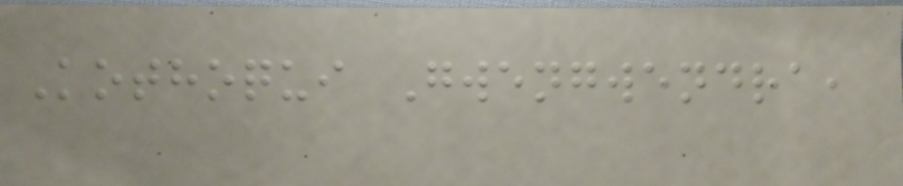Kothoqui Gwengwendra,
